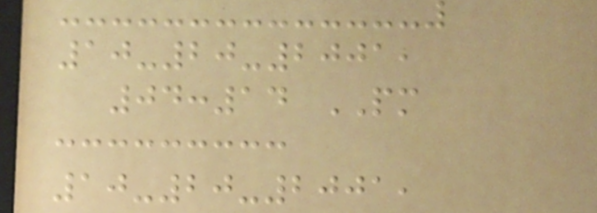10-20-2001,
04:14 PM
10-20-2001,
